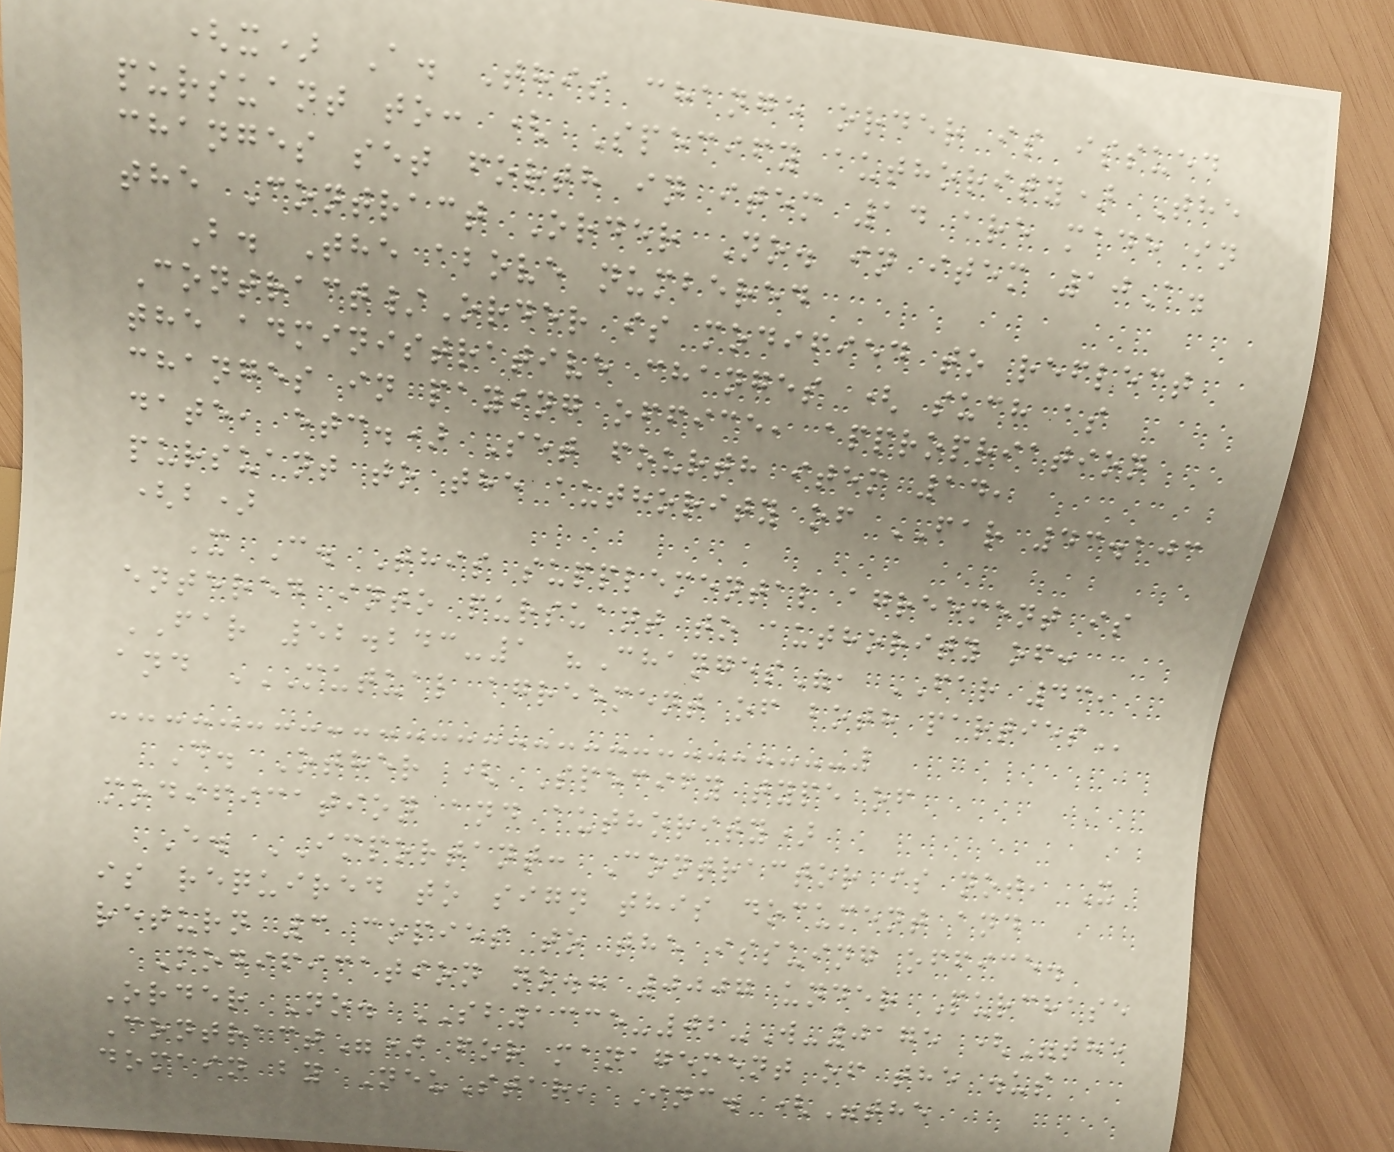(x) A. This change order is issued
pursuant to: ( Specify authority) The
changes set forth in item 14 are made in
the Contract Order No. in item 10A.
B. The above numbered
Contract/Order is modified to reflect
the administrative changes ( such as
changes in paying office, appropriation
date, etc.) Set fourth item 14,
pursuant to the authority of FAR 43.103
(b)
X C. This supplemental agreement is
entered into pursuant to authority of:
FAR 52.243-1 "Changes", FAR 43,
and MUTUAL AGREEMENT OF BOTH PARTIES
D. Other ( Specify type of
modification and authority)
E. IMPORTANT: Contractor is not, X
is required to sign this document and
return 3 copies to the issuing office.
Modification no.: 0007 under Purchase
Order No. SB1335-02-W-0175 ("the
Contract") for management of the .us
domain by NeuStar, Inc. ("the
